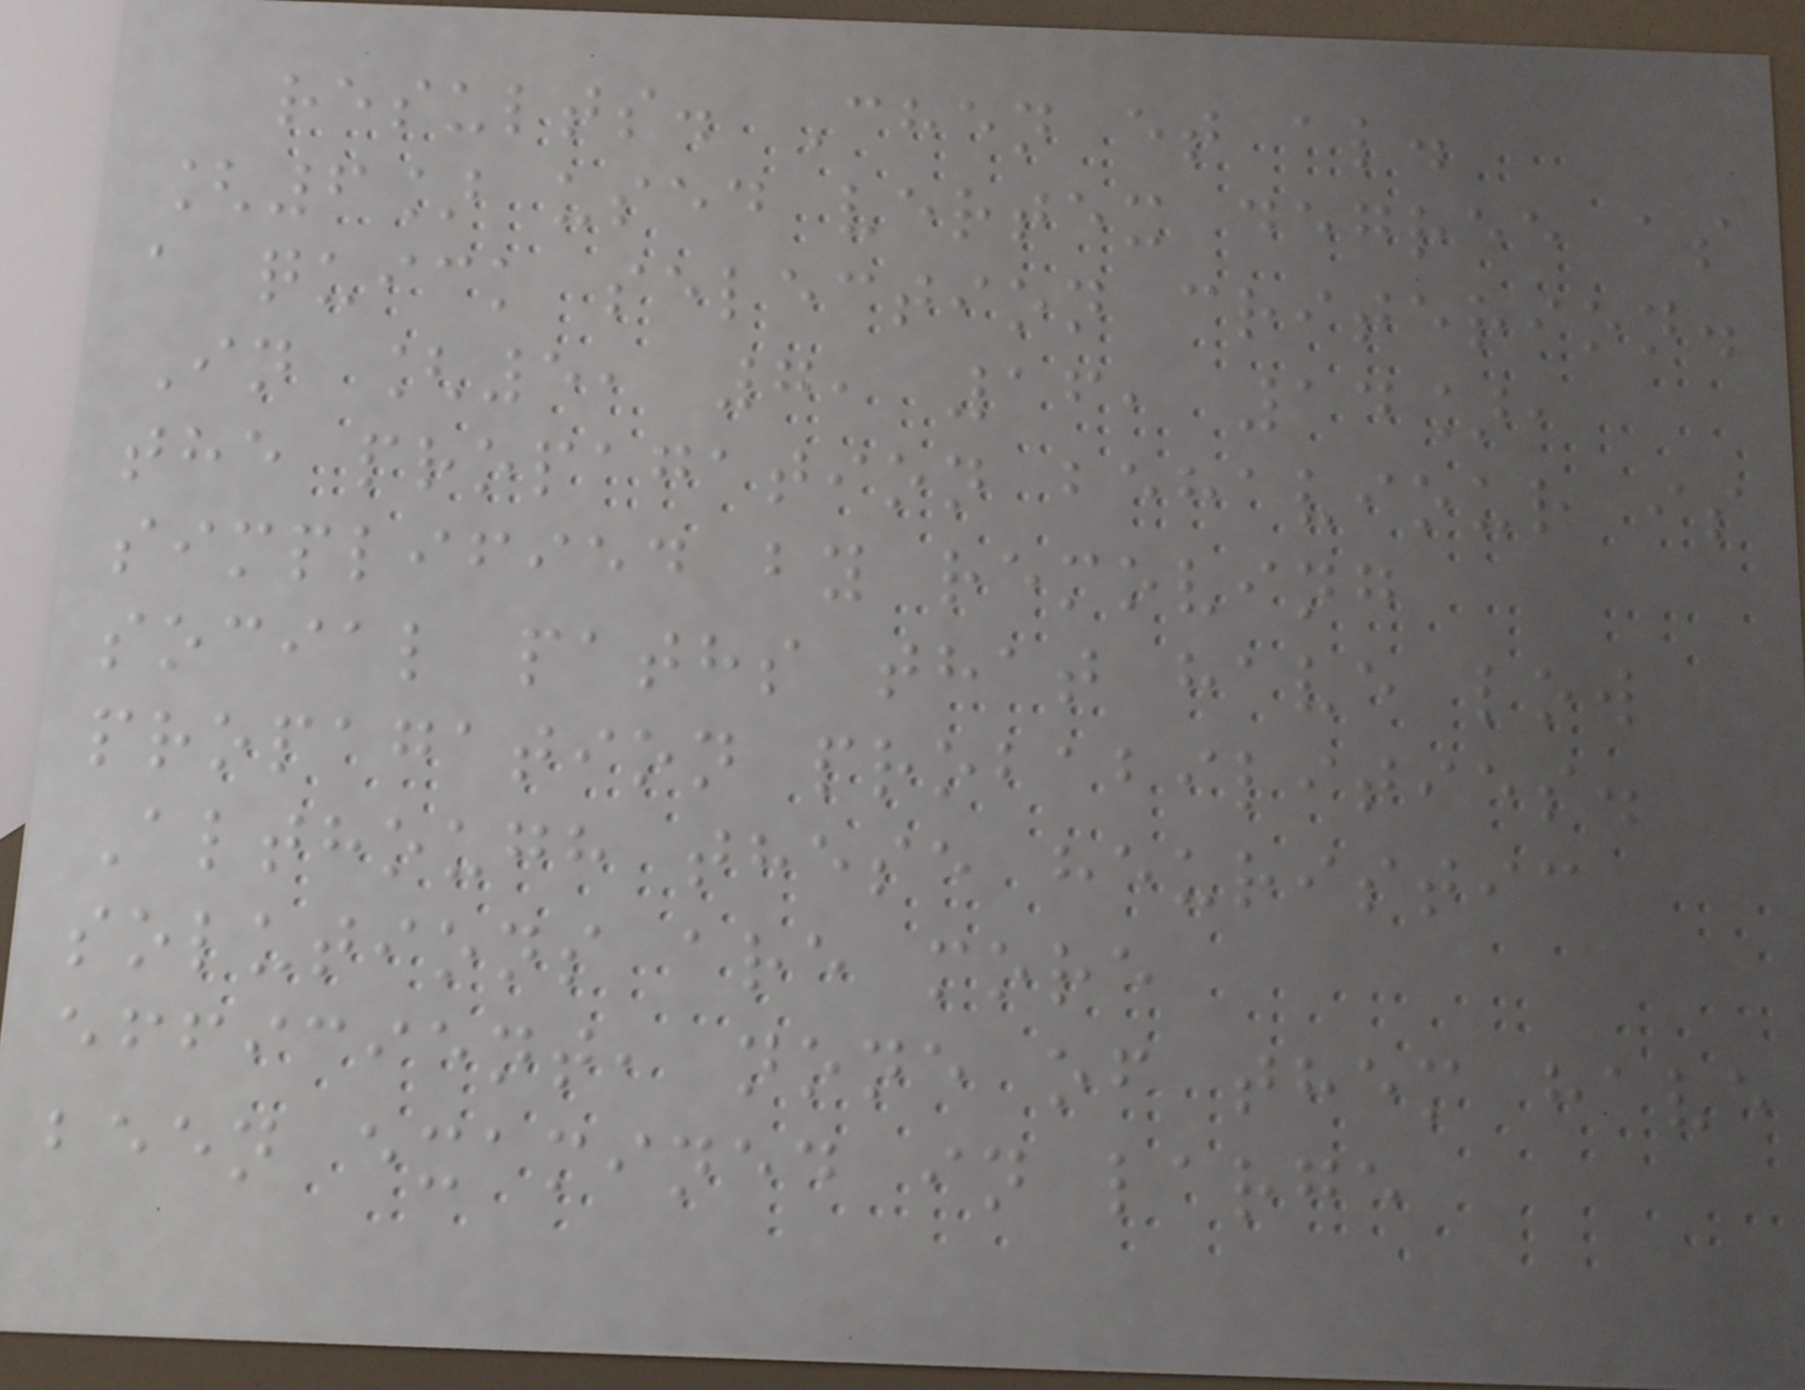results. Chen et al.
[6] used vertex degree as
a quick selection criterion.
In [5, 7, 16, 14],
the propagation behaviour is
simplified by removing
social paths that have low
propagation probabilities.
Although these heuristic
solutions are more
efficient, none of them have
been examined in large
